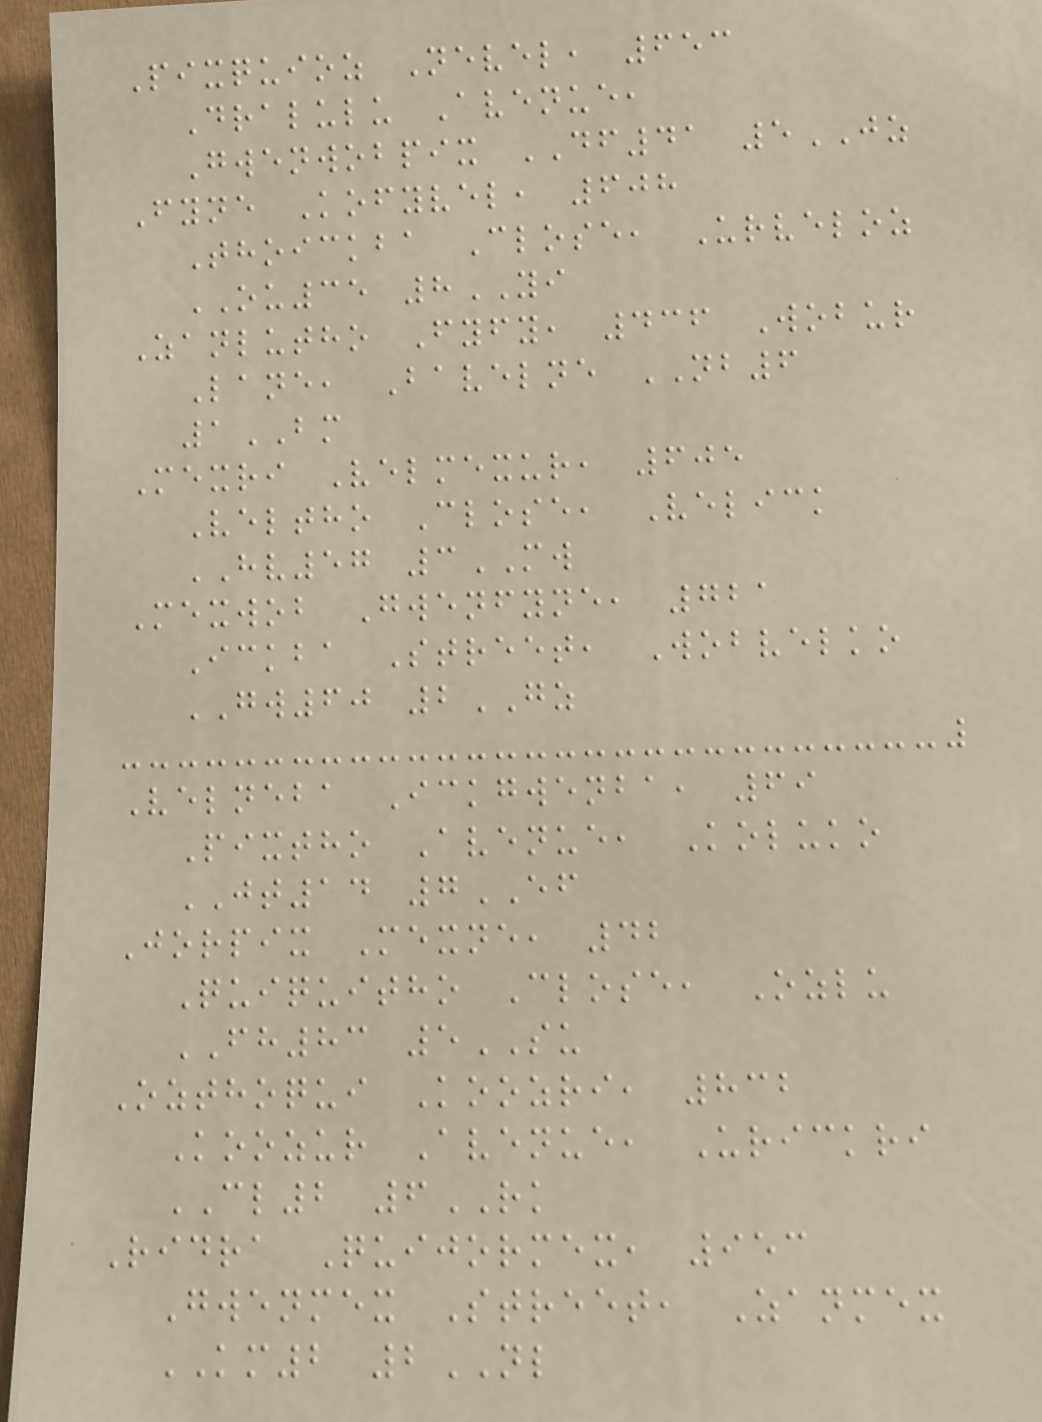Pixquioz Nevel, 653
Dralulu Avenue,
Gwenwobpix DF41 5JZ
Fyne Kofyvel, 608
Thoickba Close, Urveloz
OU35 8YI
Zanlutho Fyfy, 436 Wobur
Lane, Bavelne NB6
1BM
Mexri Velmexur, 605
Veltho Close, Velick
HV57 3MW
Mexwob Gwenfyne, 721
Ickba Street, Wobvelko
GW60 2GZ
Velneba Ickgwenba, 69
Pixtho Avenue, Koluko
JT14 7EF
Jorpix Mexne, 42
Quiquitho Close, Ozlu
FH83 5SU
Ozthoqui Koozri, 832
Koozur Avenue, Urickri
CL2 6RK
Ridra Quijormex, 953
Gwenmex Street, Zanmex
KM2 2NL
